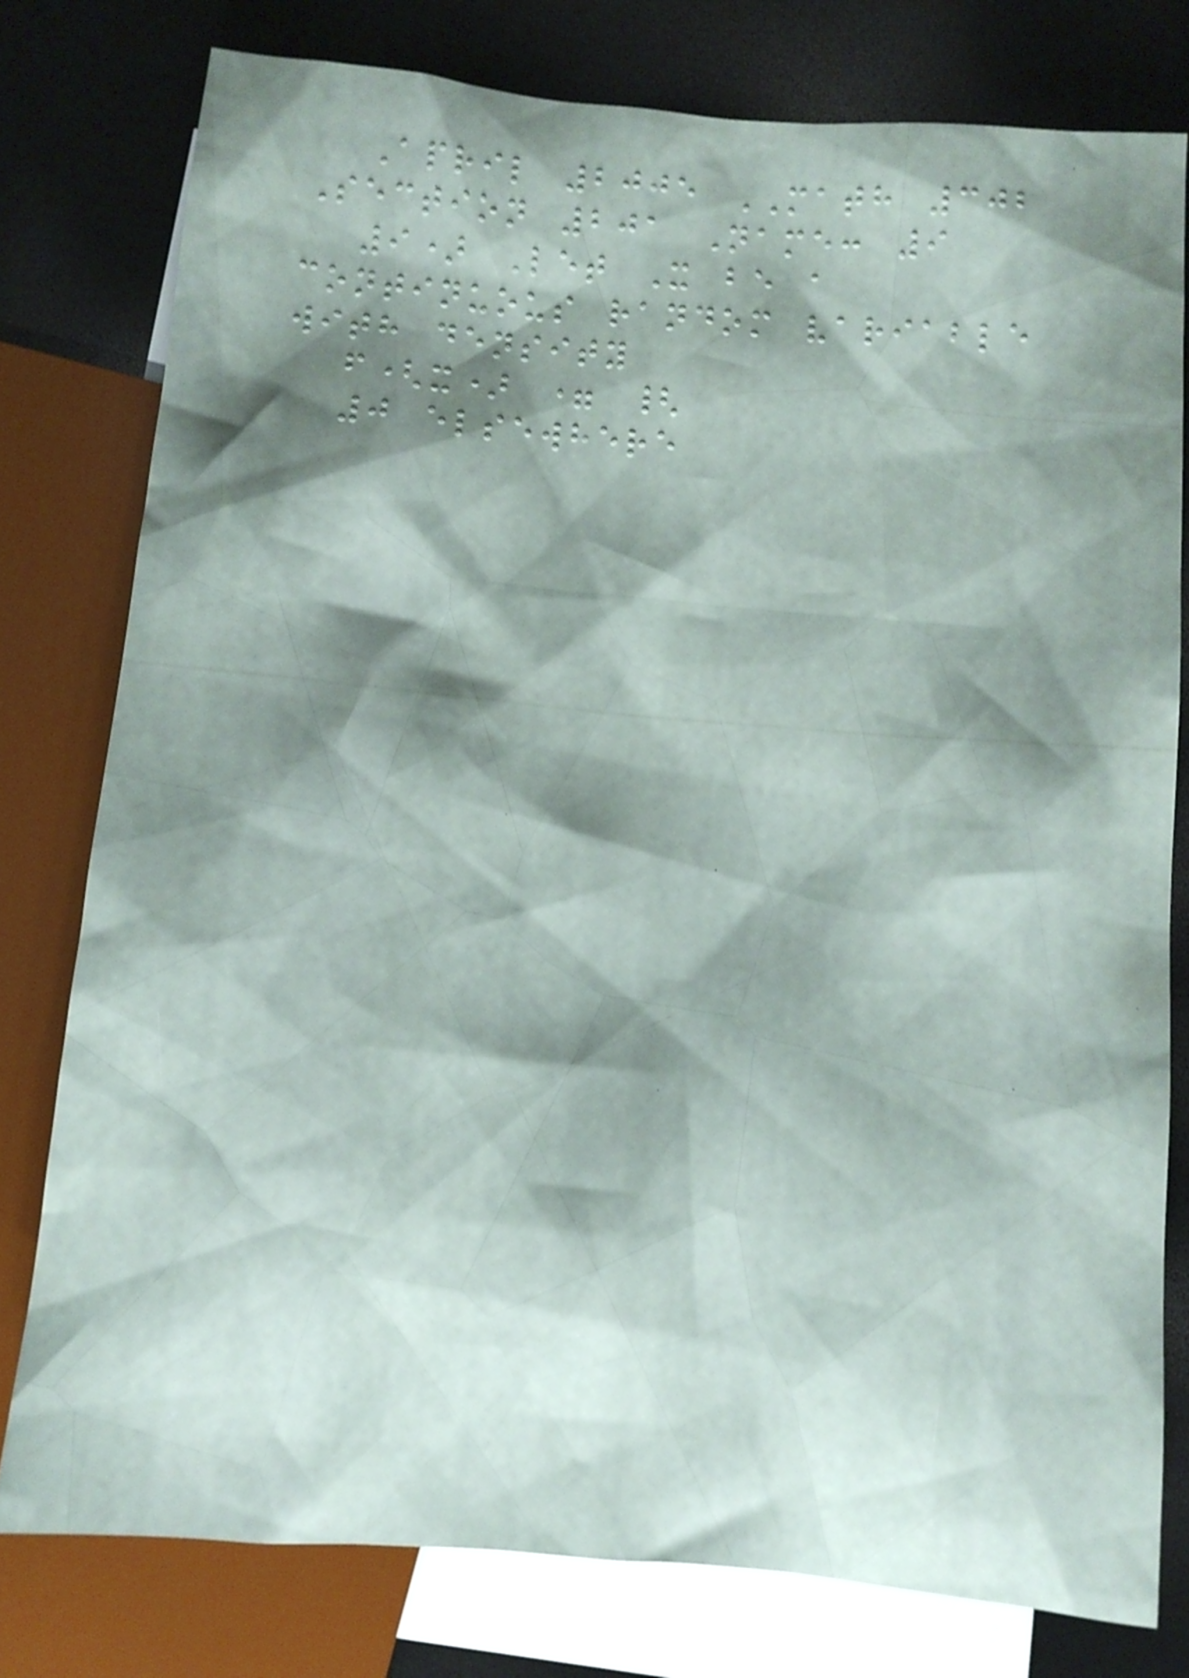April 2005 MATH 302
Section 201 Name: 9
9) Let X be a
continuous random variable
with density
f(x) = {
0 elsewhere
